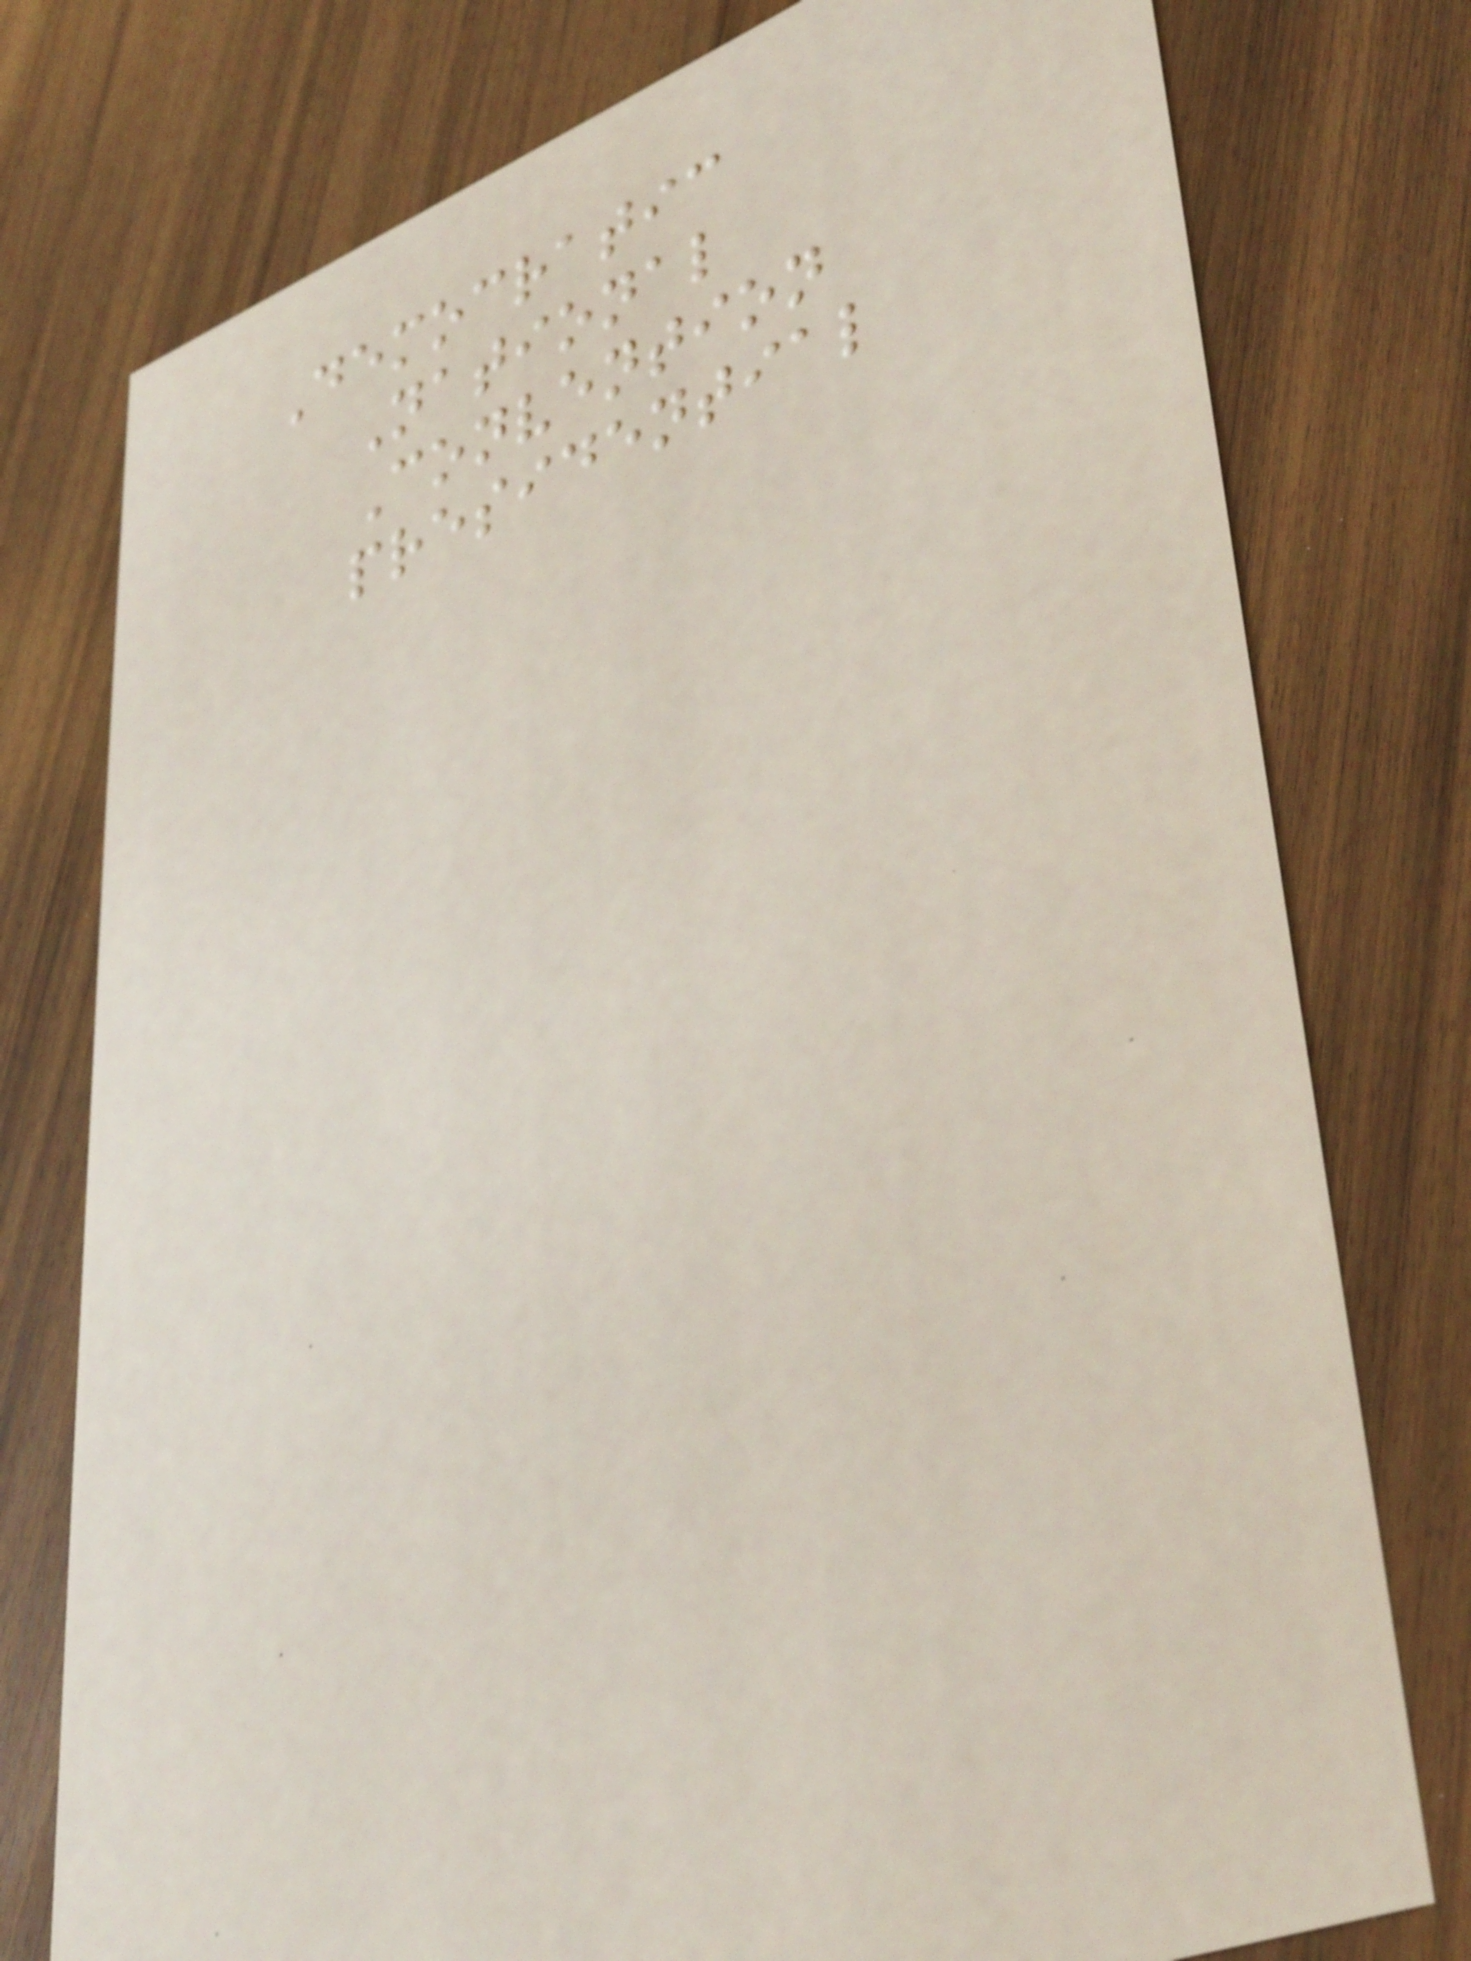Democratic
National
Convention
presidential
